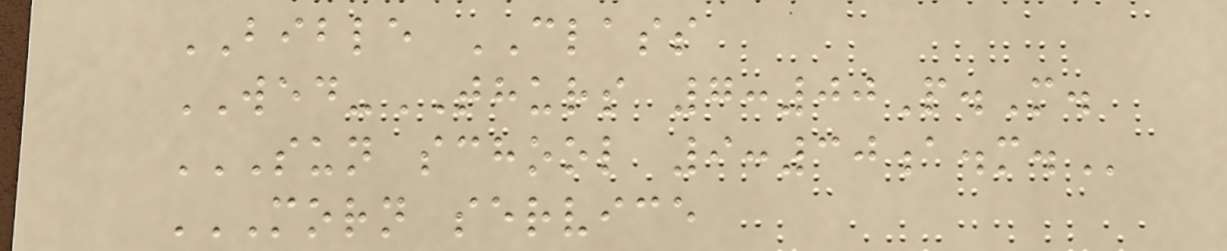BIBLE CLASS
WED-THURS 7:00P.M.
SUN SCHOOL 9:30A.M.
MORN SERVICE
